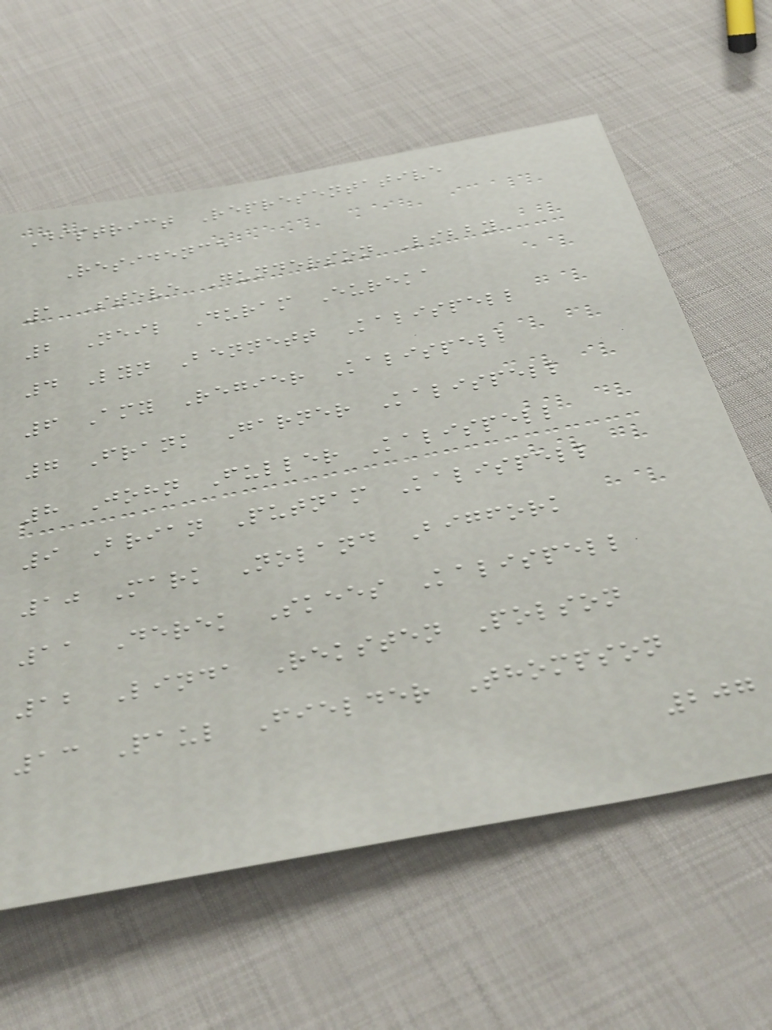District Representative
Residence
1 Steve Gunderson Libby
2 Neil Duram Eureka
4 Lyn Bennett Kalispell
6 Amy Regier Kalispell
7 Frank Garner Kalispell
8 John Fuller Kalispell
9 Brian Putnam Kalispell
10 Mark Noland Bigfork
11 Derek Skees Kalispell
12 Linda Reksten Polson
13 Paul Fielder Thompson
207
